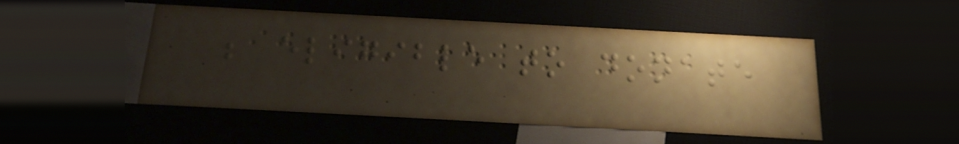be eligible to donate
